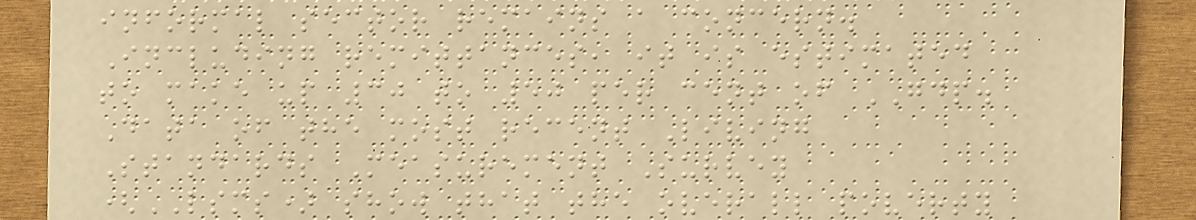informal sector remains a concern.
Including remittances, it is estimated
to make up 30 to 50 per cent of GDP.
Data of the most recent Living
Standards Measurement Survey
(LSMS) show that the overall poverty
